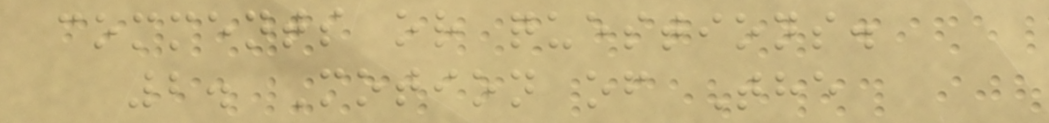comments or questions.
2. Motion of The
